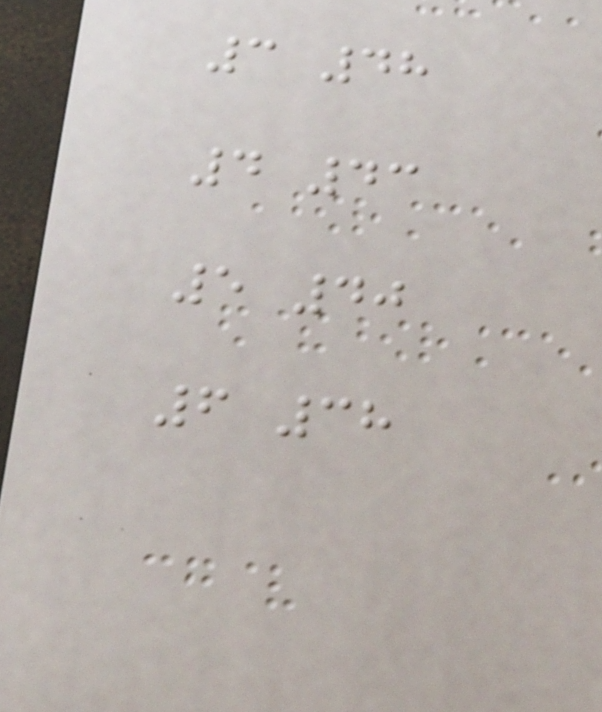3 48
4 43
5 40
6 38
